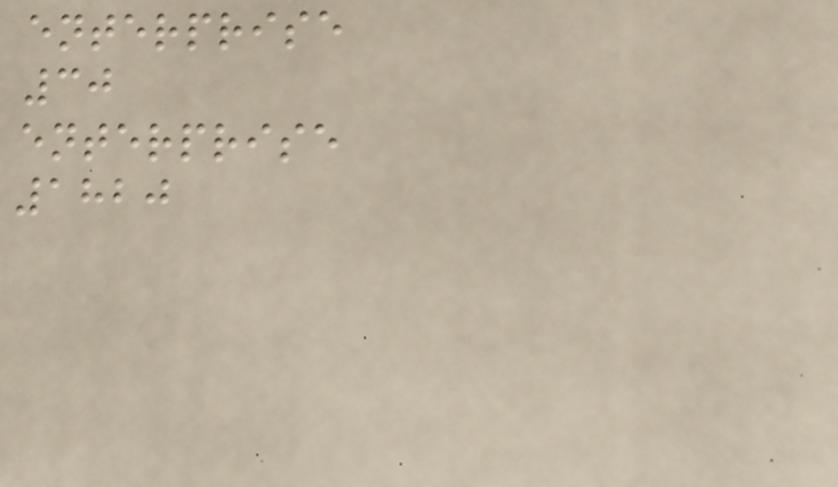enterprise
30
enterprise
1820
